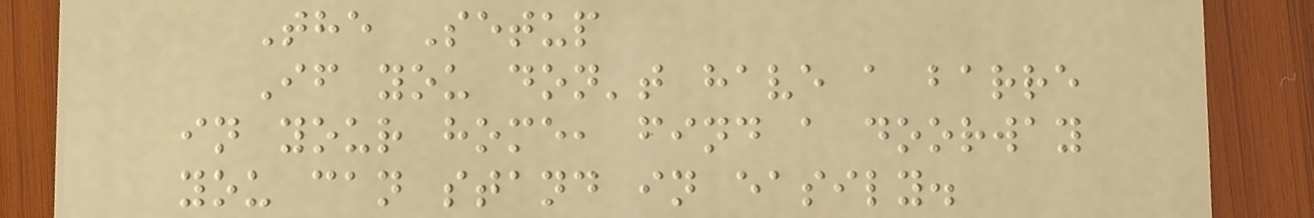The Setup
If you don't have a barre
in your home, find a doorway
you can stand in easily.
